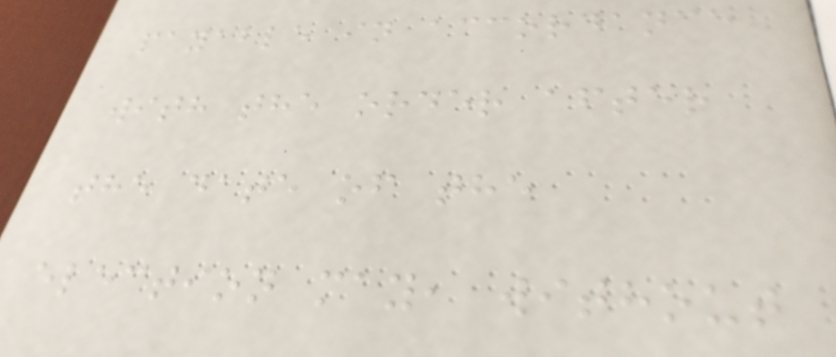payable in accordance
with the order after
the date of the
election may, without
